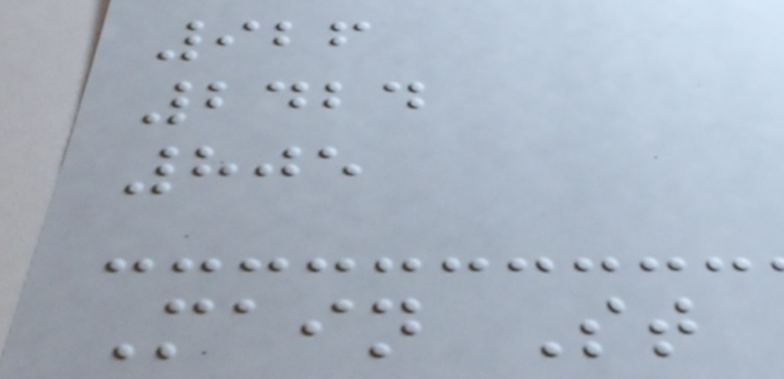926
2424
805
Main St
